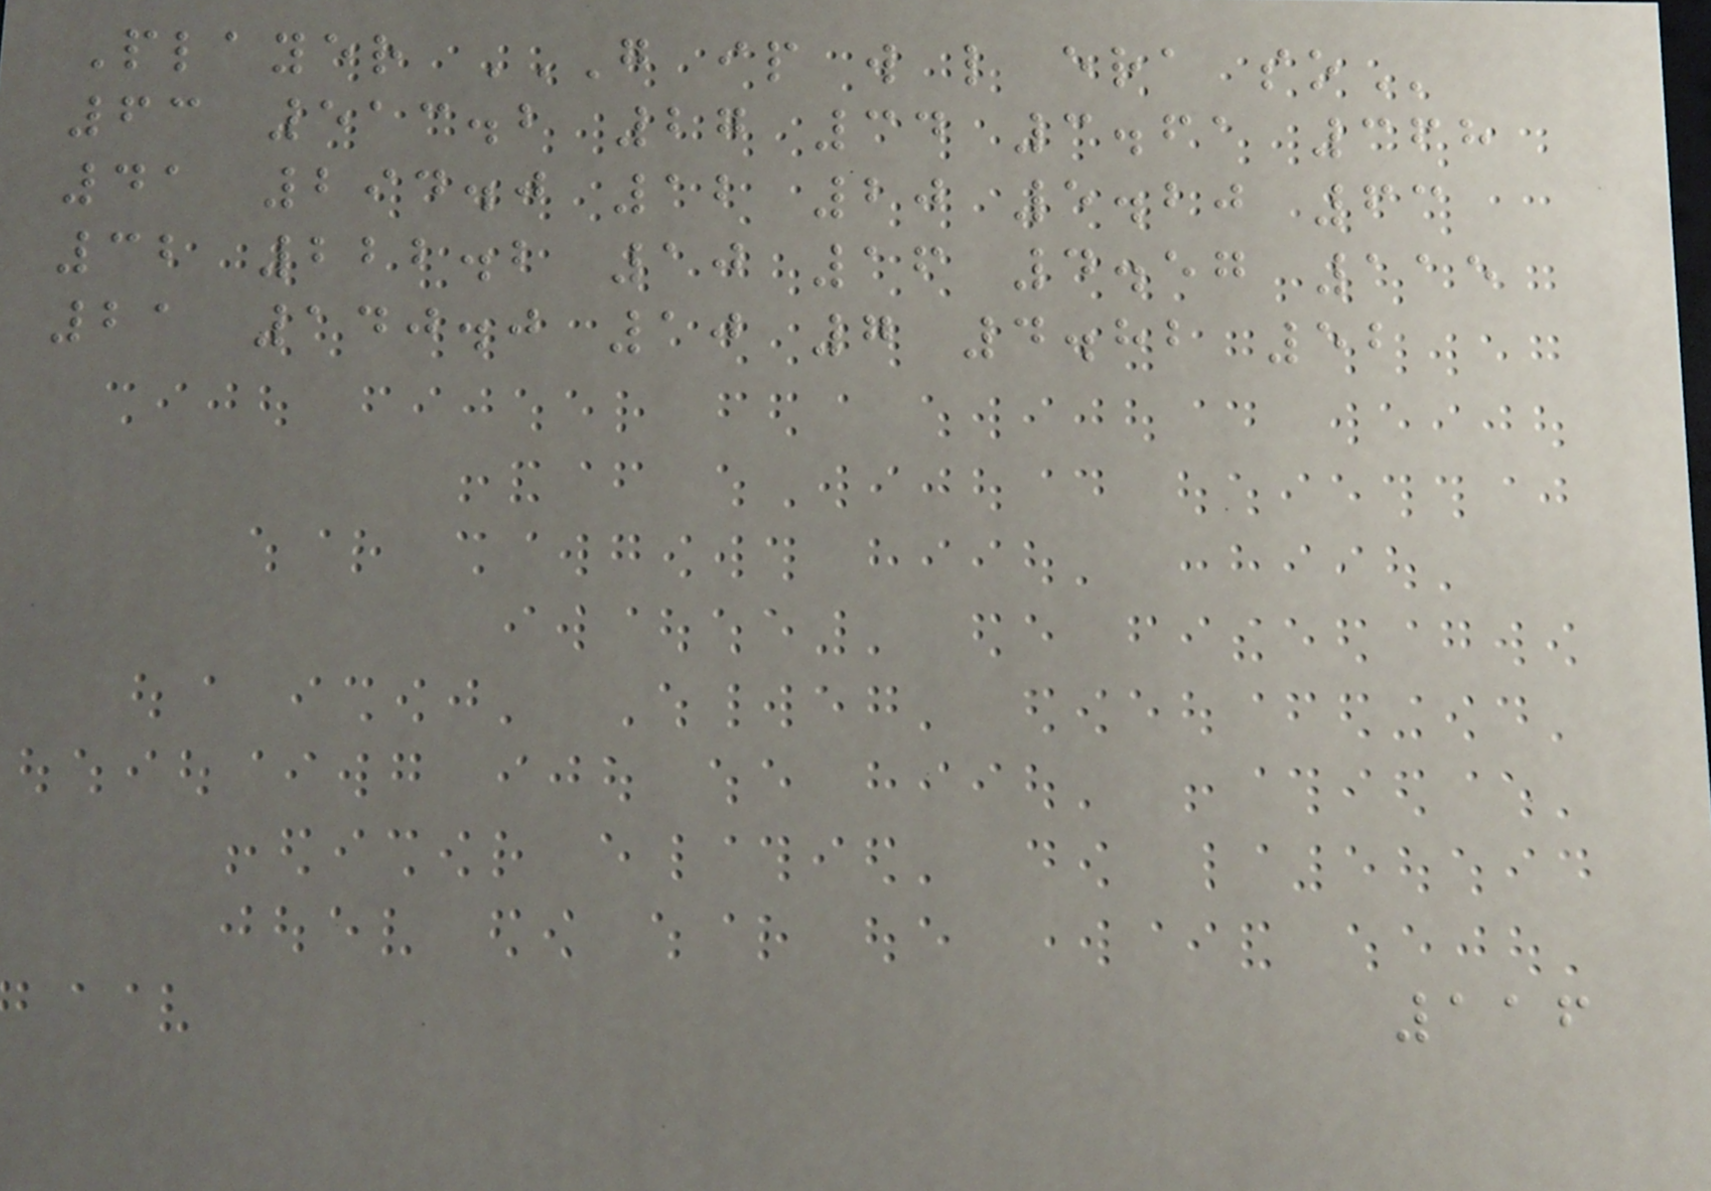Player G IP W L ERA SO
63 513.2 27 34 3.61 368
41 294.0 12 20 5.20 63
32 222.2 10 16 4.57 115
21 140.0 10 7 4.82 52
116
